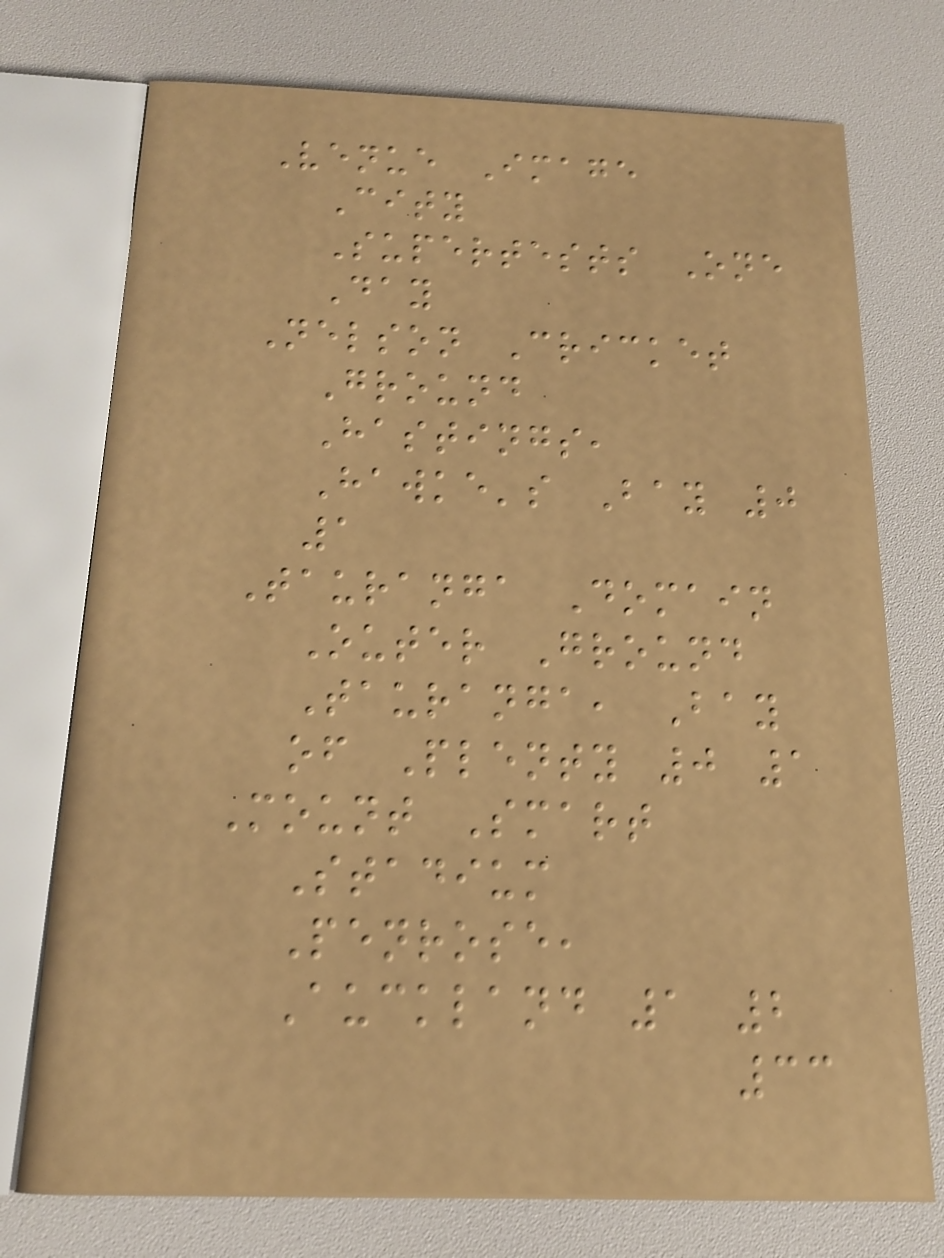Venue Image
City
Supertests One
Day
Nelson Cricket
Ground
Hastings,
Hawke's Bay 0
1
Tauranga Domain
Outer Ground
Tauranga, Bay
of Plenty 0 1
Mount Smart
Stadium
Penrose,
Auckland 1 2
33
